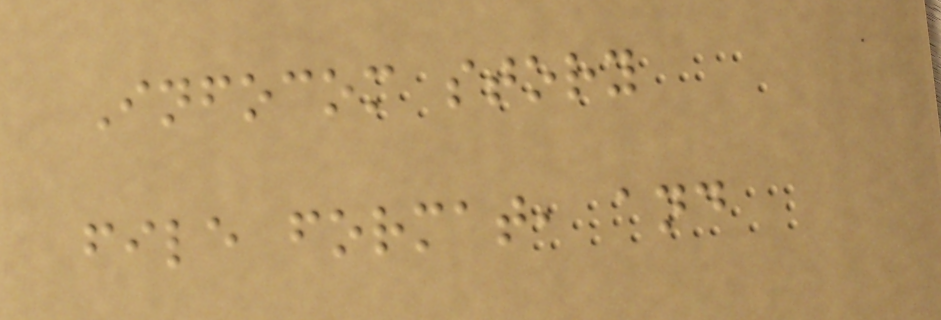Infocom story
file format, and
